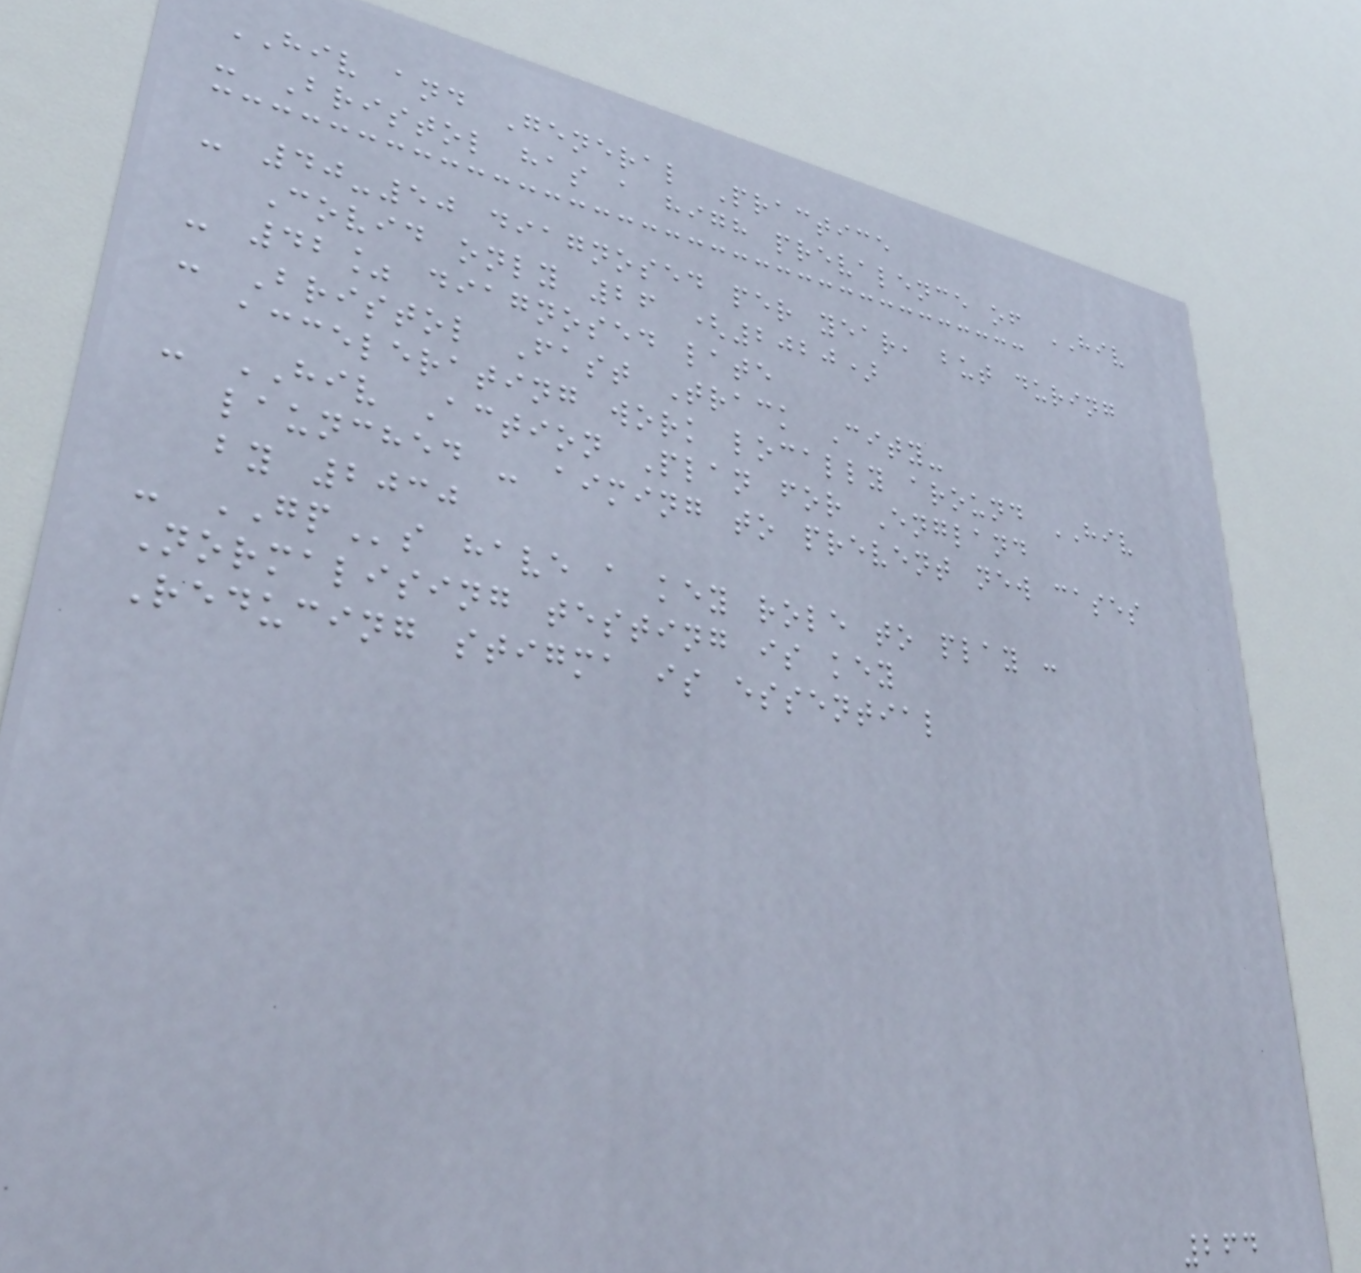HIV and General Practice
- Bristol has a high prevalence of HIV
- 40-50 diagnosed per year, but during
Covid only 26 (2020)
- 42% diagnosed late
- Bristol Fast Track City-
accelerating work locally around HIV
- HIV Action Plan for England
launched - aiming to prevent new cases
by 2030
- GPs have a key role to play :
Normalising testing is key
Reducing stigma is essential
264
